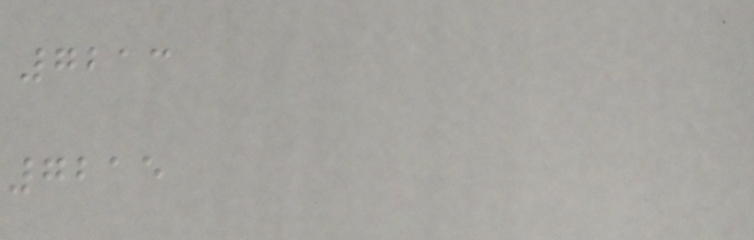7213
7215
